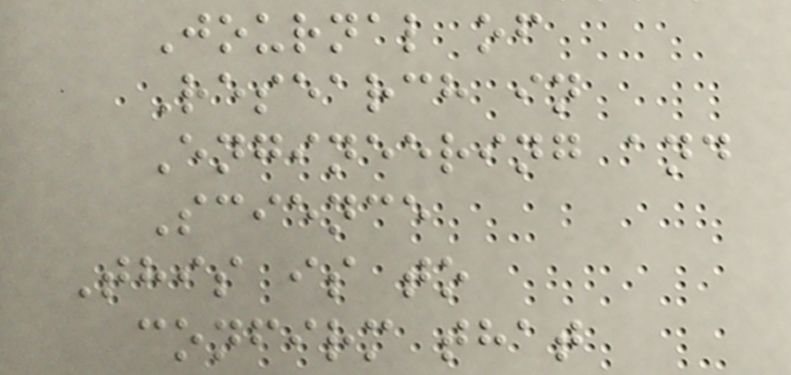Journal of
Research in
Engineering and
Science
This is to
confirm that
